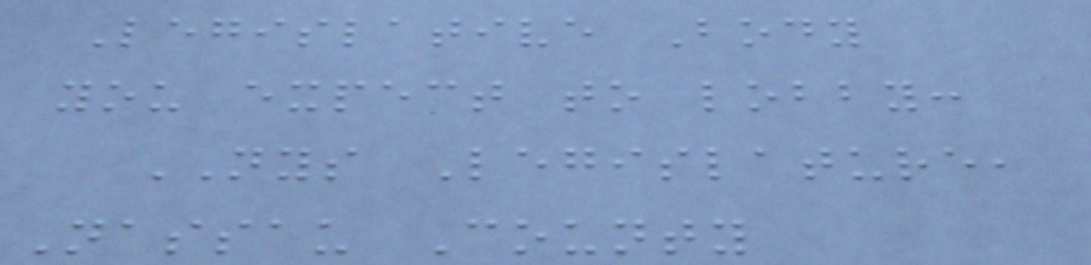Legislative Body
you expect to lobby:
NYS Legislature,
Nassau County
